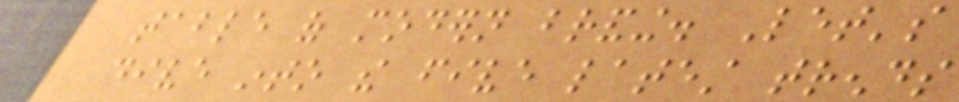table of modern branding. Let's
dive into the five latest trends
